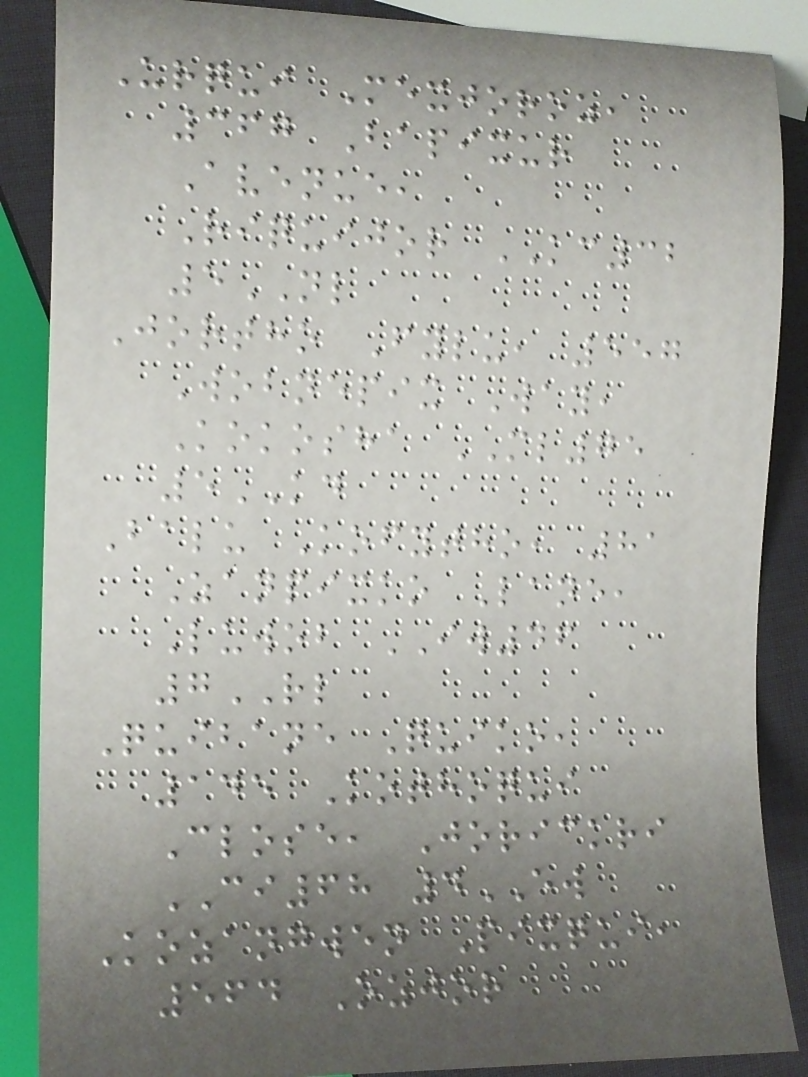Urqui Mexjoroz,
367 Bapixur
Avenue,
Riquijor KC32
5NL
Jortho Fylu, 557
Wobnepix Way,
Kokosha ML75
5KD
Balu Kofytho, 81
Zanpixko Lane,
Luwob IW46
7RL
Quibane Quiko,
145 Kothoqui
Close, Jorickri
CI68 4EW
Kozangwen Pixqui,
564 Ozjor
